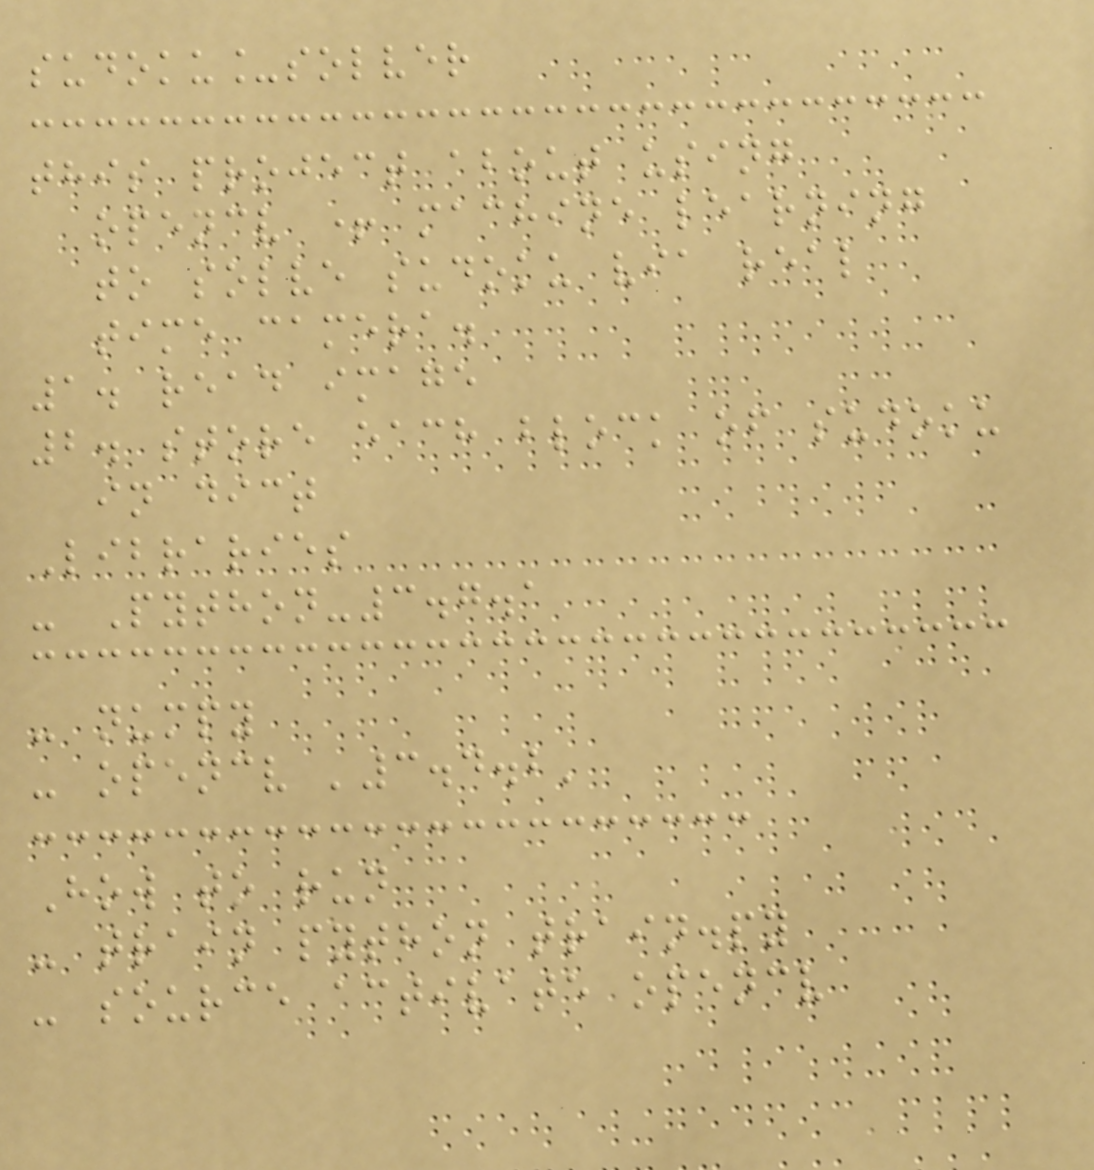sudoku_solver
this project about using
opencv + machine learning
to solve sudoku via real
time camera.
1. read image
2. store each block of sudoku
in dict
Libraries
- Python-3.7.1
- numpy
- opencv '3.4.2'
How to run
- train python train.py
- source activate opencv
